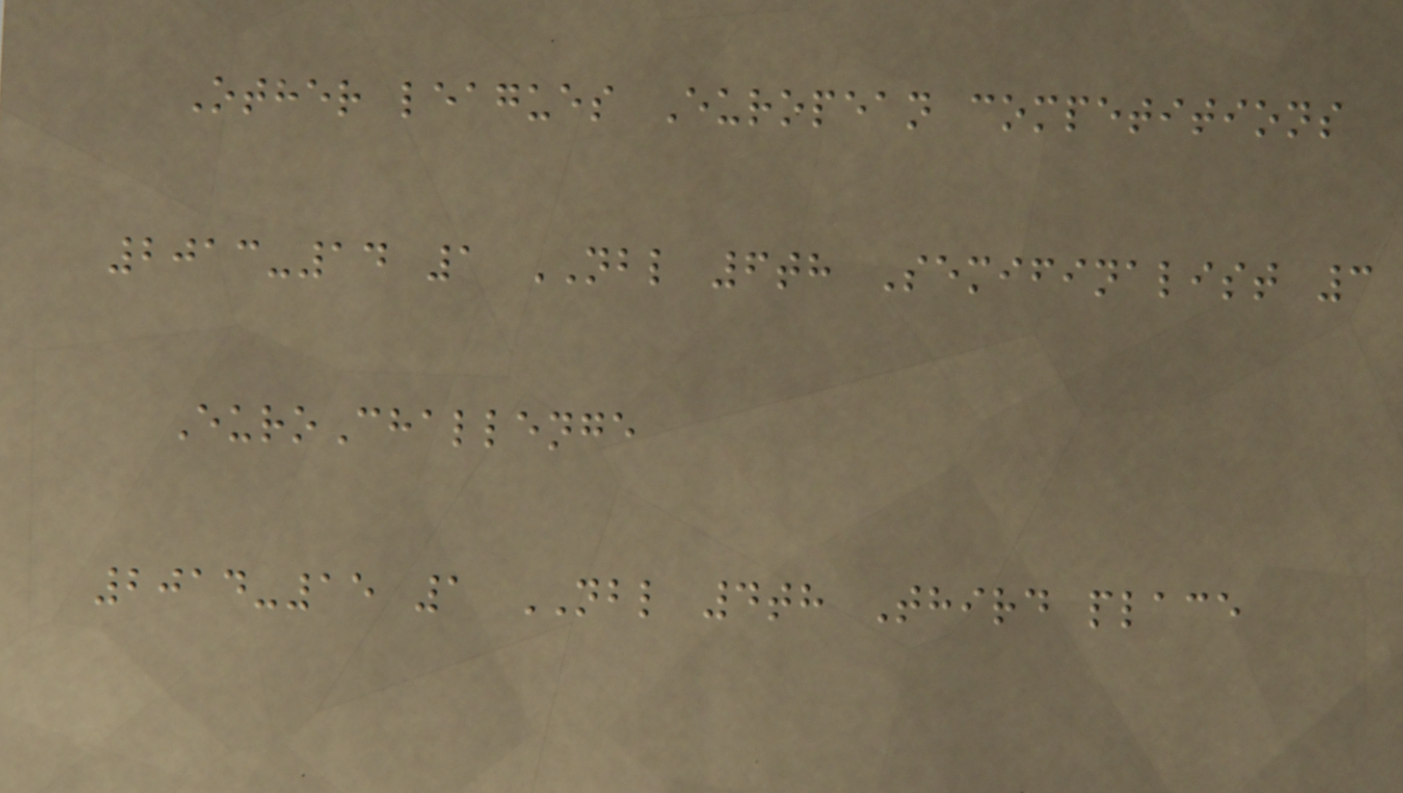Other leagues European competitions
2013-14 1 NBL 6th Semifinalist 3
EuroChallenge
2014-15 1 NBL 4th Third place
